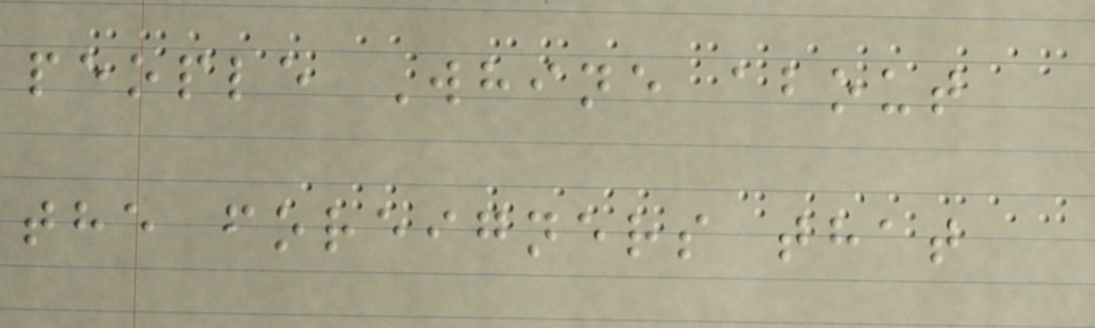people Whine about
the foreigners that
